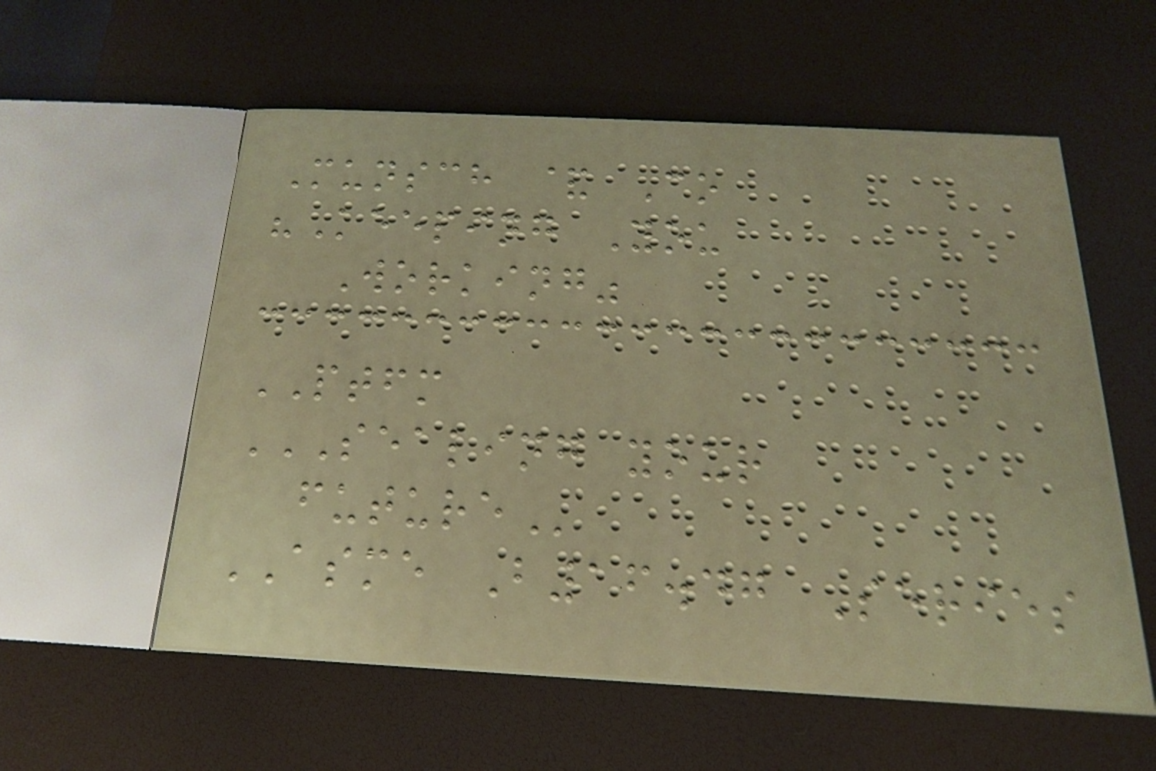Munsch & Co
"Keeping You
Working"
PTFM
SEALING YOUR
FUTURE
ASME B16.47 Series
